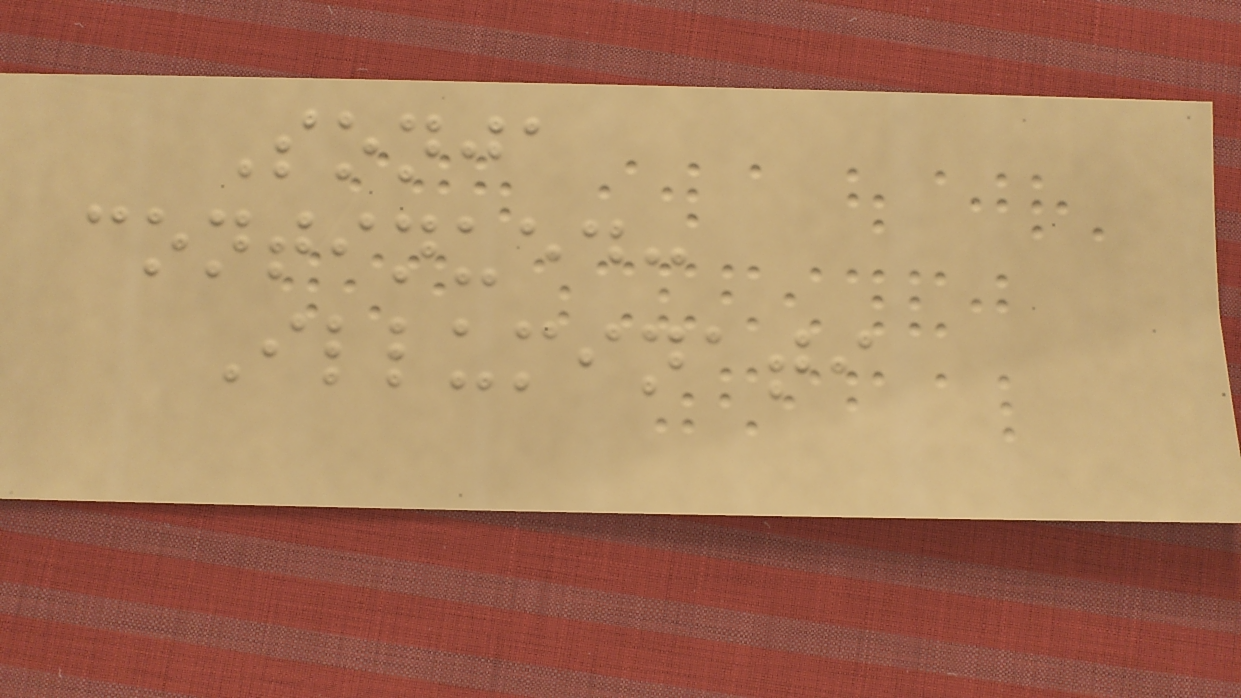Sonja
continued:
Illuminati
